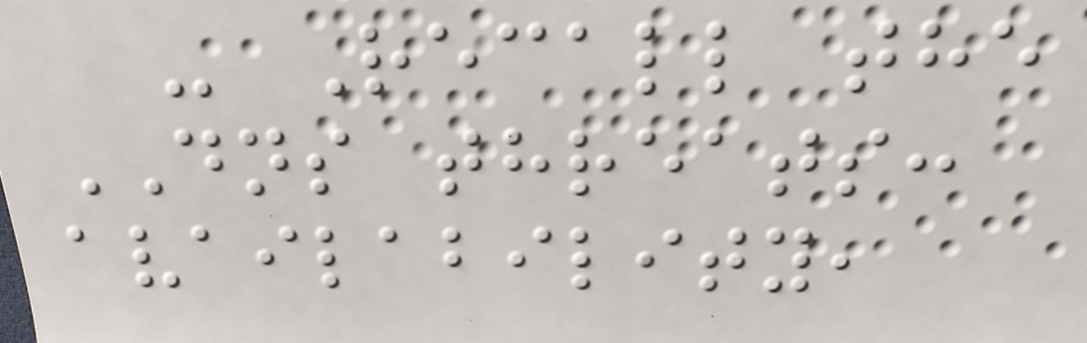- Recall the
DNS threats:
availability,
